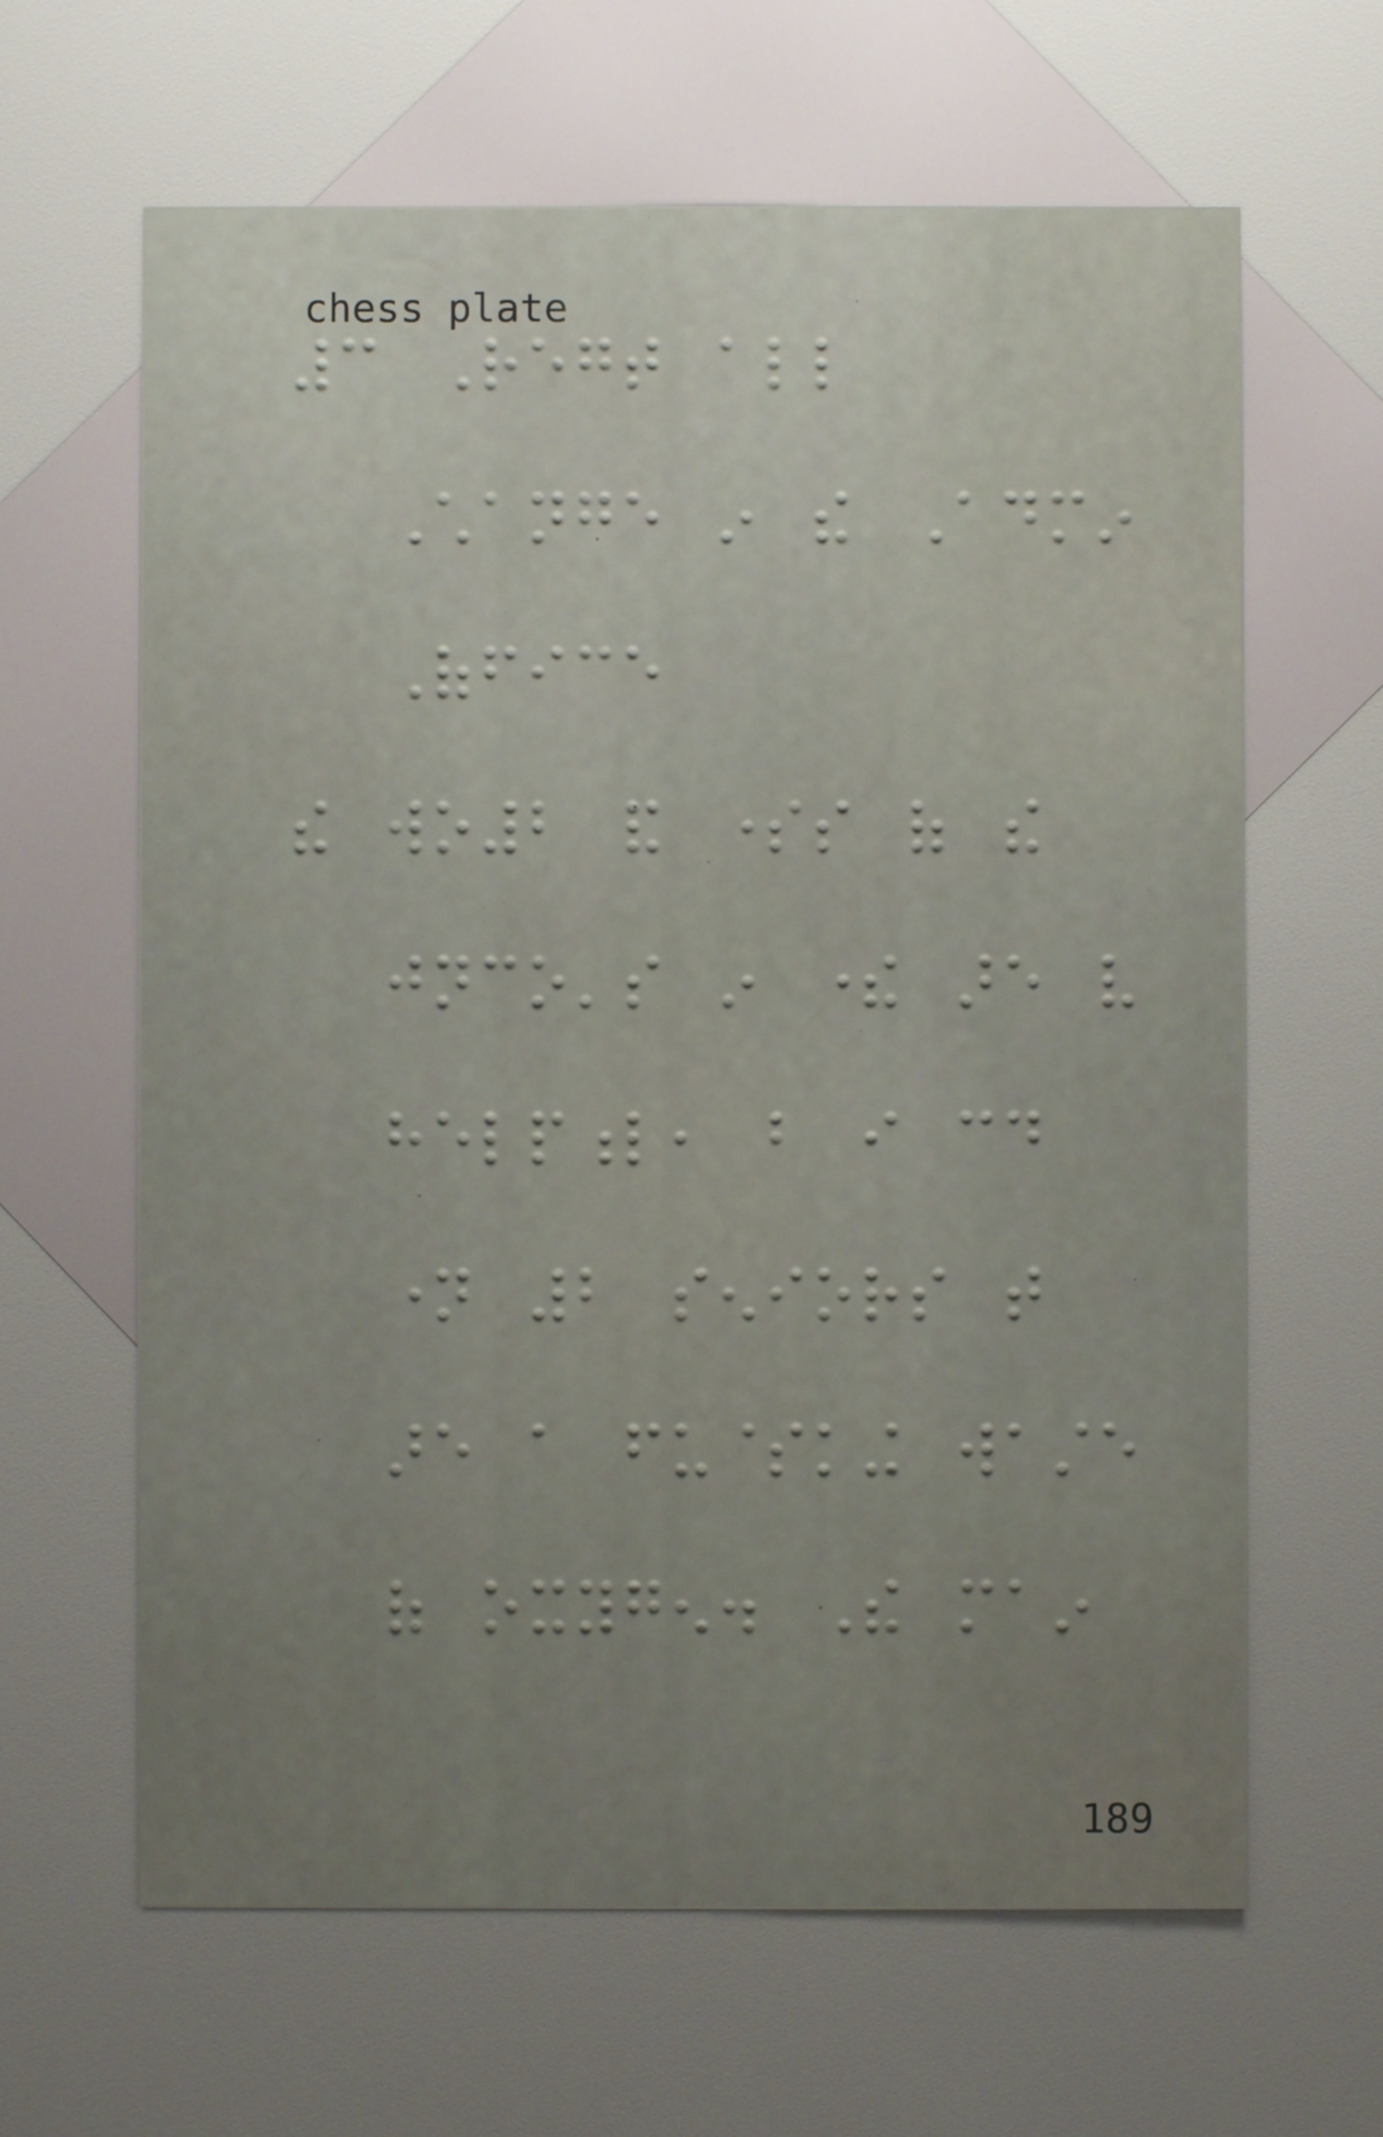3 Regt all
Change in the Admin
Office
the wo2 and somes of the
jnco's in there are very
helpful, but i could
name 2 seniors that
are a fu$king waste
of oxygen. The main
